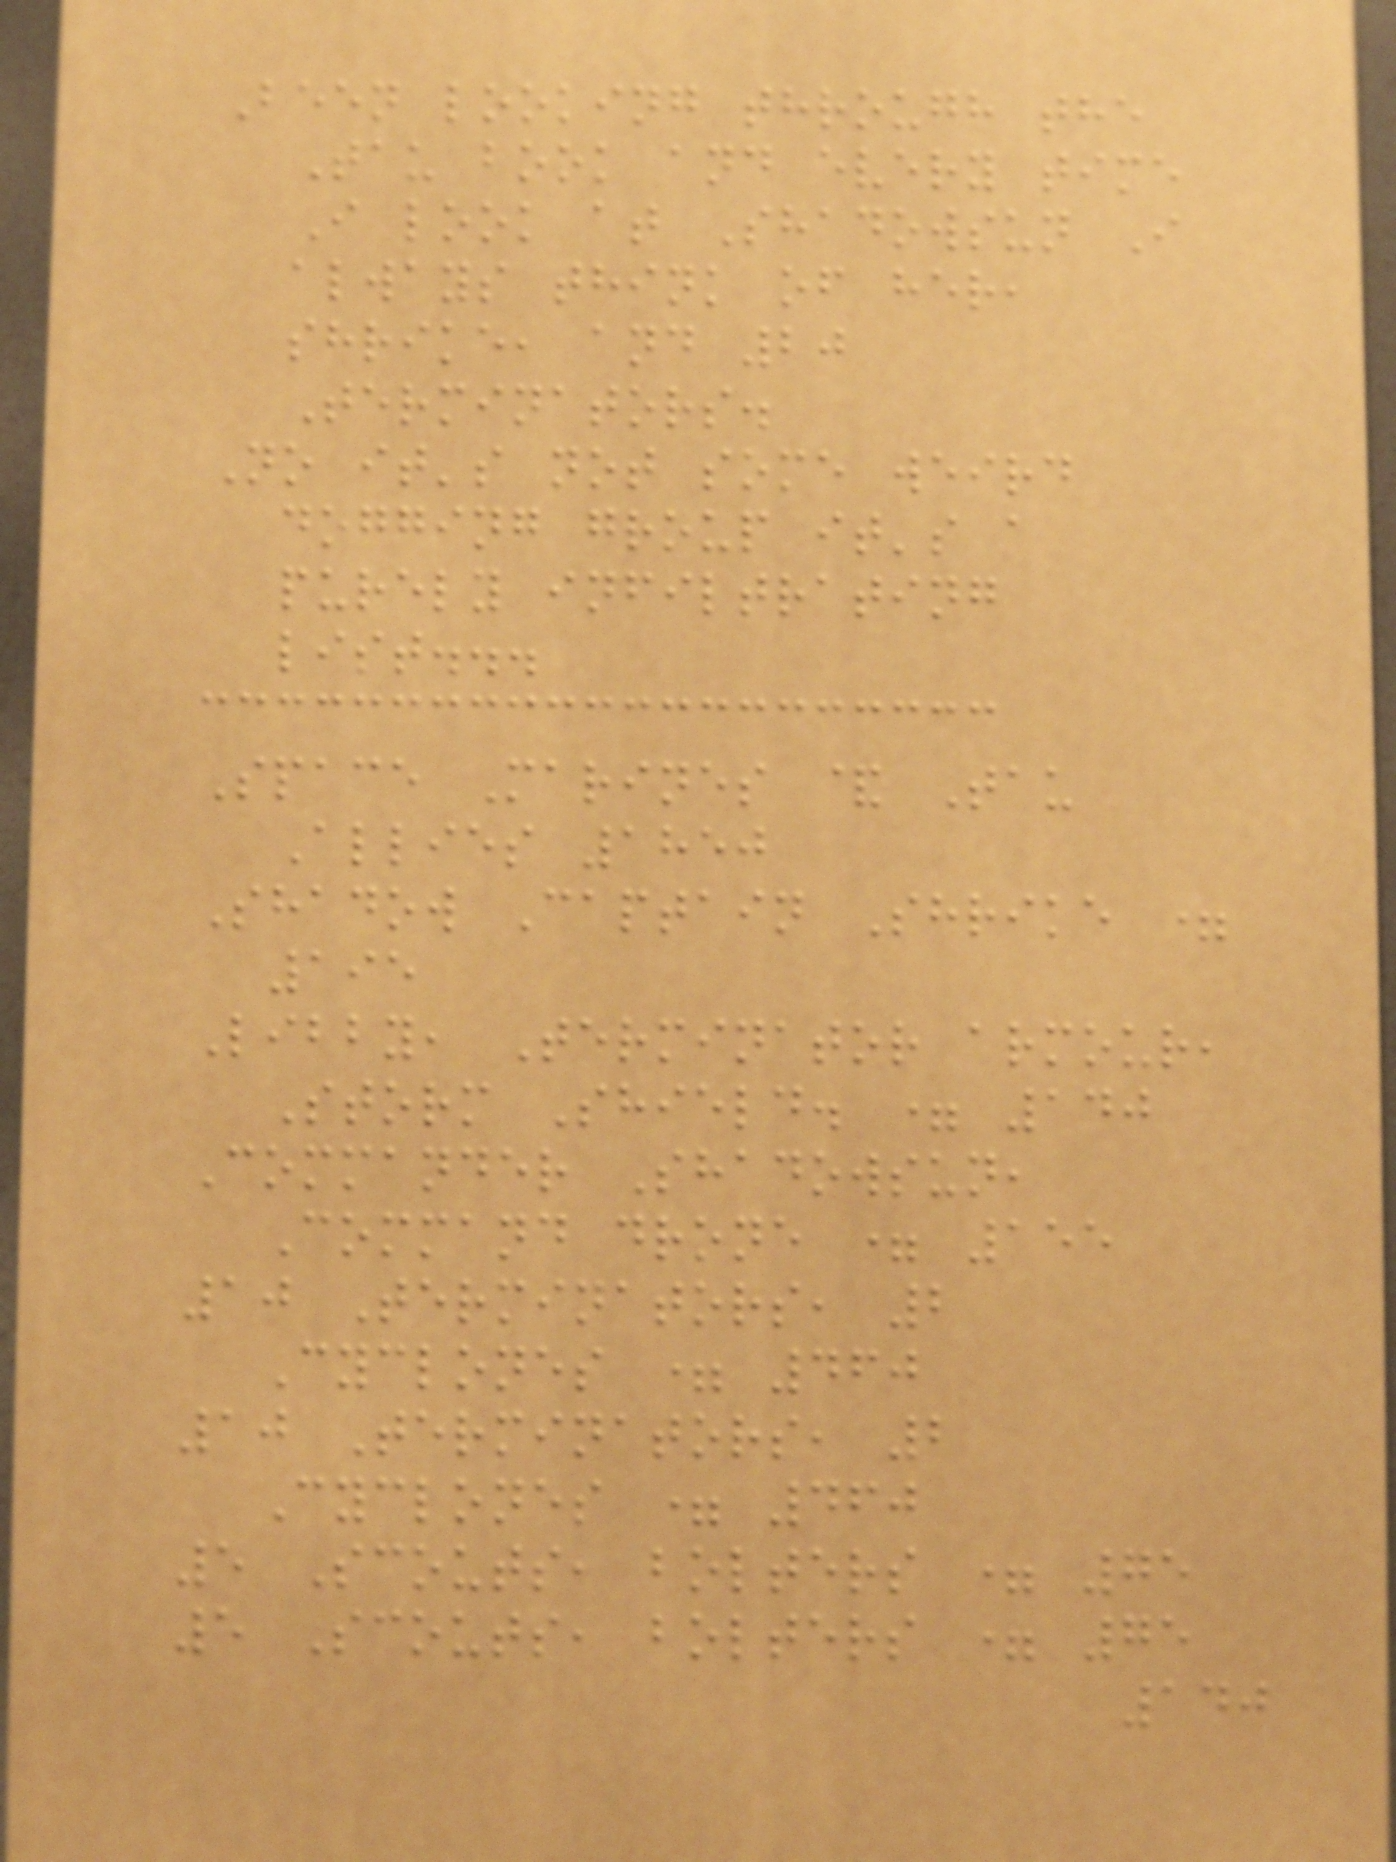Been looking through the
Tau book and every time
I look at Shadowsun I
always think of her,
shrike, and 20
Terminators.
No it's not some weird
dogging group it's a
purely infiltrating
list...
Space Marines & Tau
Allies 1850
Shadow Captain Shrike =
195
Libby, Terminator armour,
Storm Shield. = 140
Commander Shadowsun,
Command drone = 155
10 Terminators, 2
Cyclones = 460
10 Terminators, 2
Cyclones = 460
5 Scouts, bolters = 75
5 Scouts, bolters = 75
140
